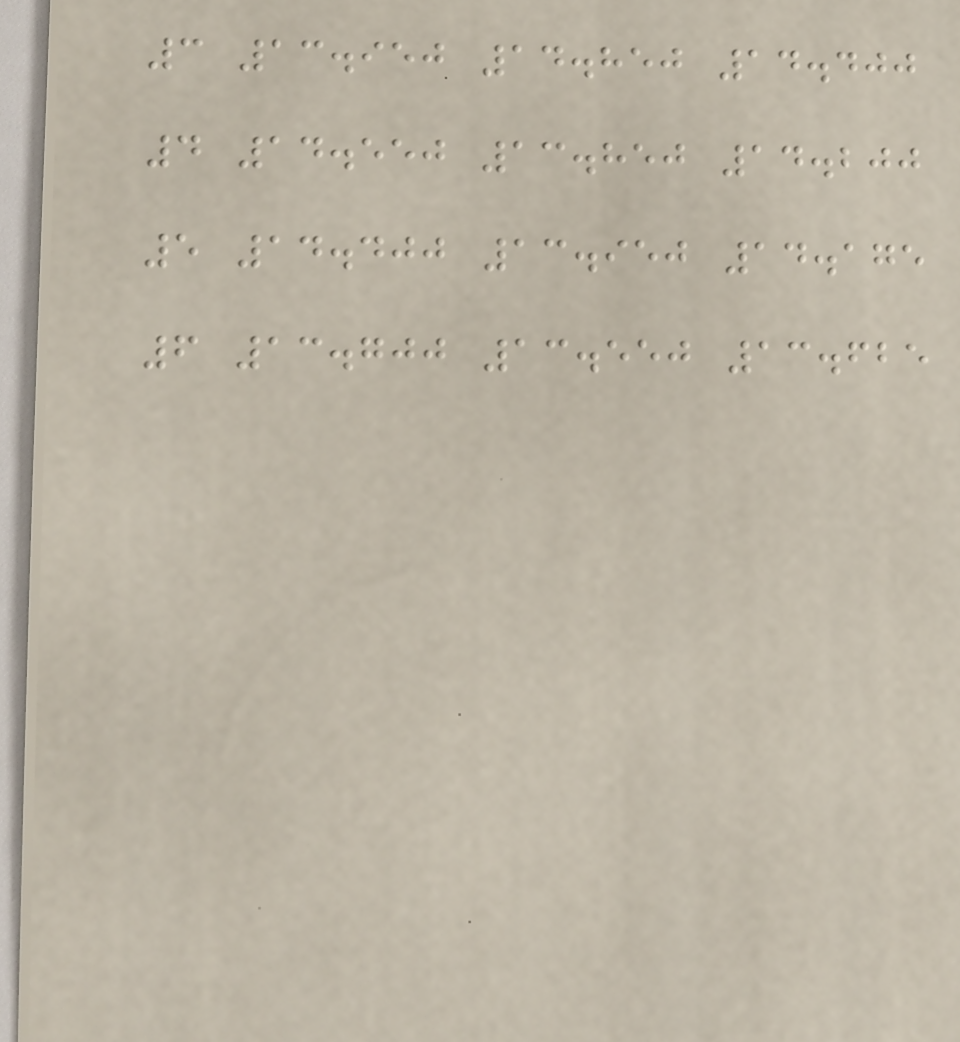3 13.950 14.850 14.400
4 14.550 13.850 14.200
5 14.400 13.950 14.175
6 13.700 13.550 13.625
